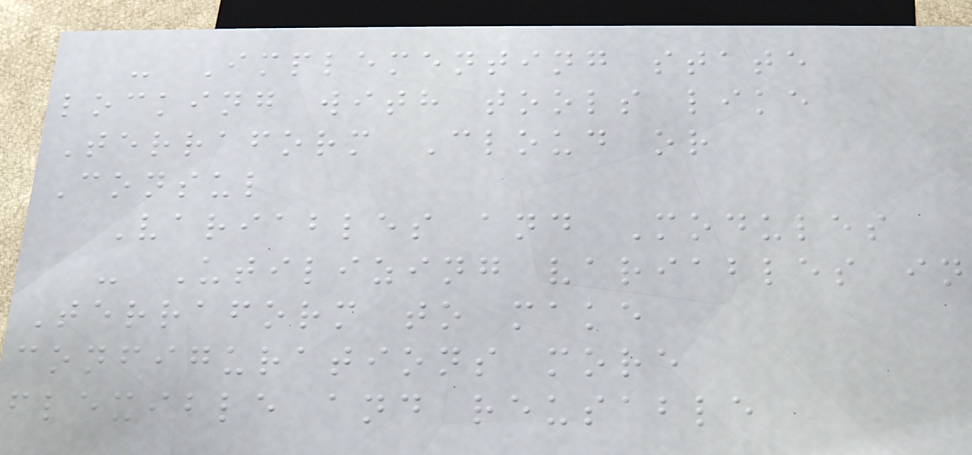- Implementing state
locking with tools like
Terraform Cloud or
Consul
Variables and Modules
- Utilizing variables in
Terraform to make
configurations more
flexible and reusable
